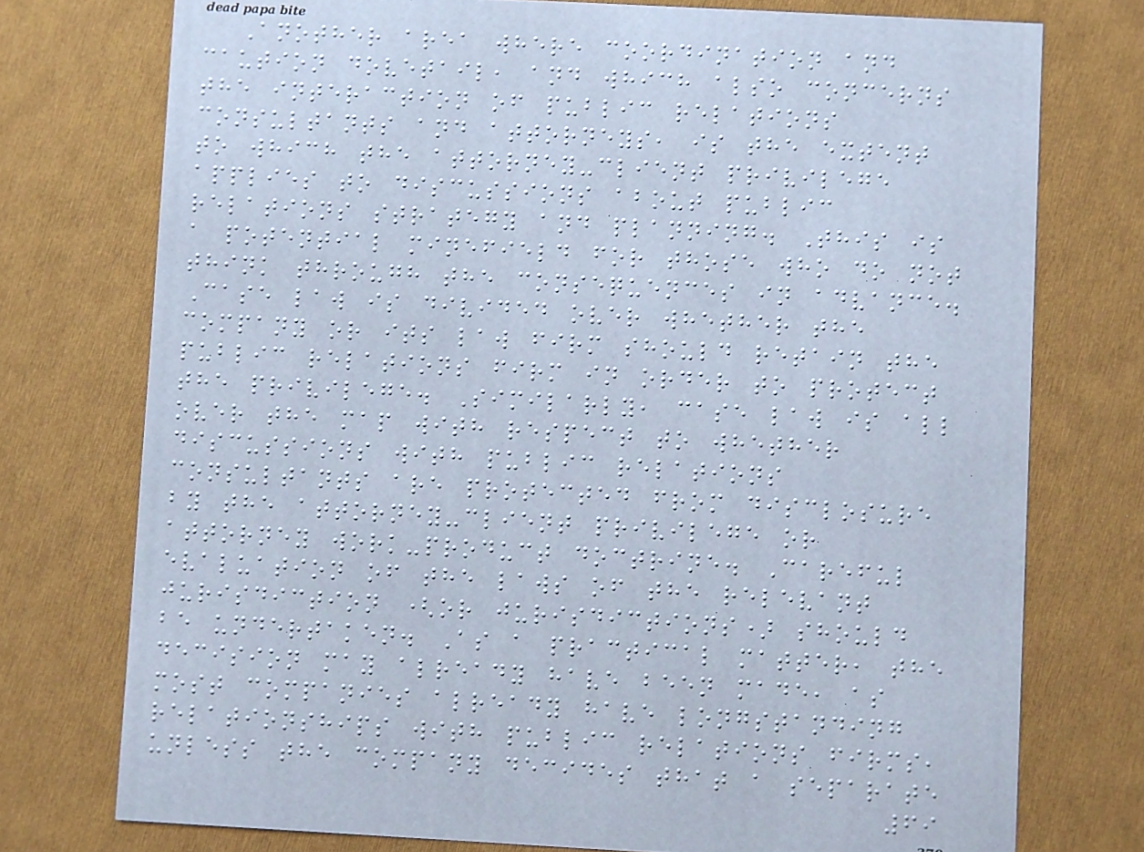Another area where coordination and
caution dovetail, and which also concerns
the interaction of public relations
consultants and attorneys, is the extent
to which the attorney-client privilege
applies to discussions about public
relations strategy and planning. This is
a potential minefield for those who do not
think through the consequences in advance.
Case law is divided over whether the
company or its law firm should retain the
public relations firm in order to protect
the privilege. Similarly, case law is all
over the map with respect to whether
discussions with public relations
consultants are protected from disclosure
by the attorney-client privilege or
attorney work-product doctrine. Careful
evaluation of the laws of the relevant
jurisdiction (or jurisdictions) should
be undertaken. As a practical matter, the
decision may already have been made, as
most companies already have longstanding
relationships with public relations firms,
unless the company decides that a separate
69
